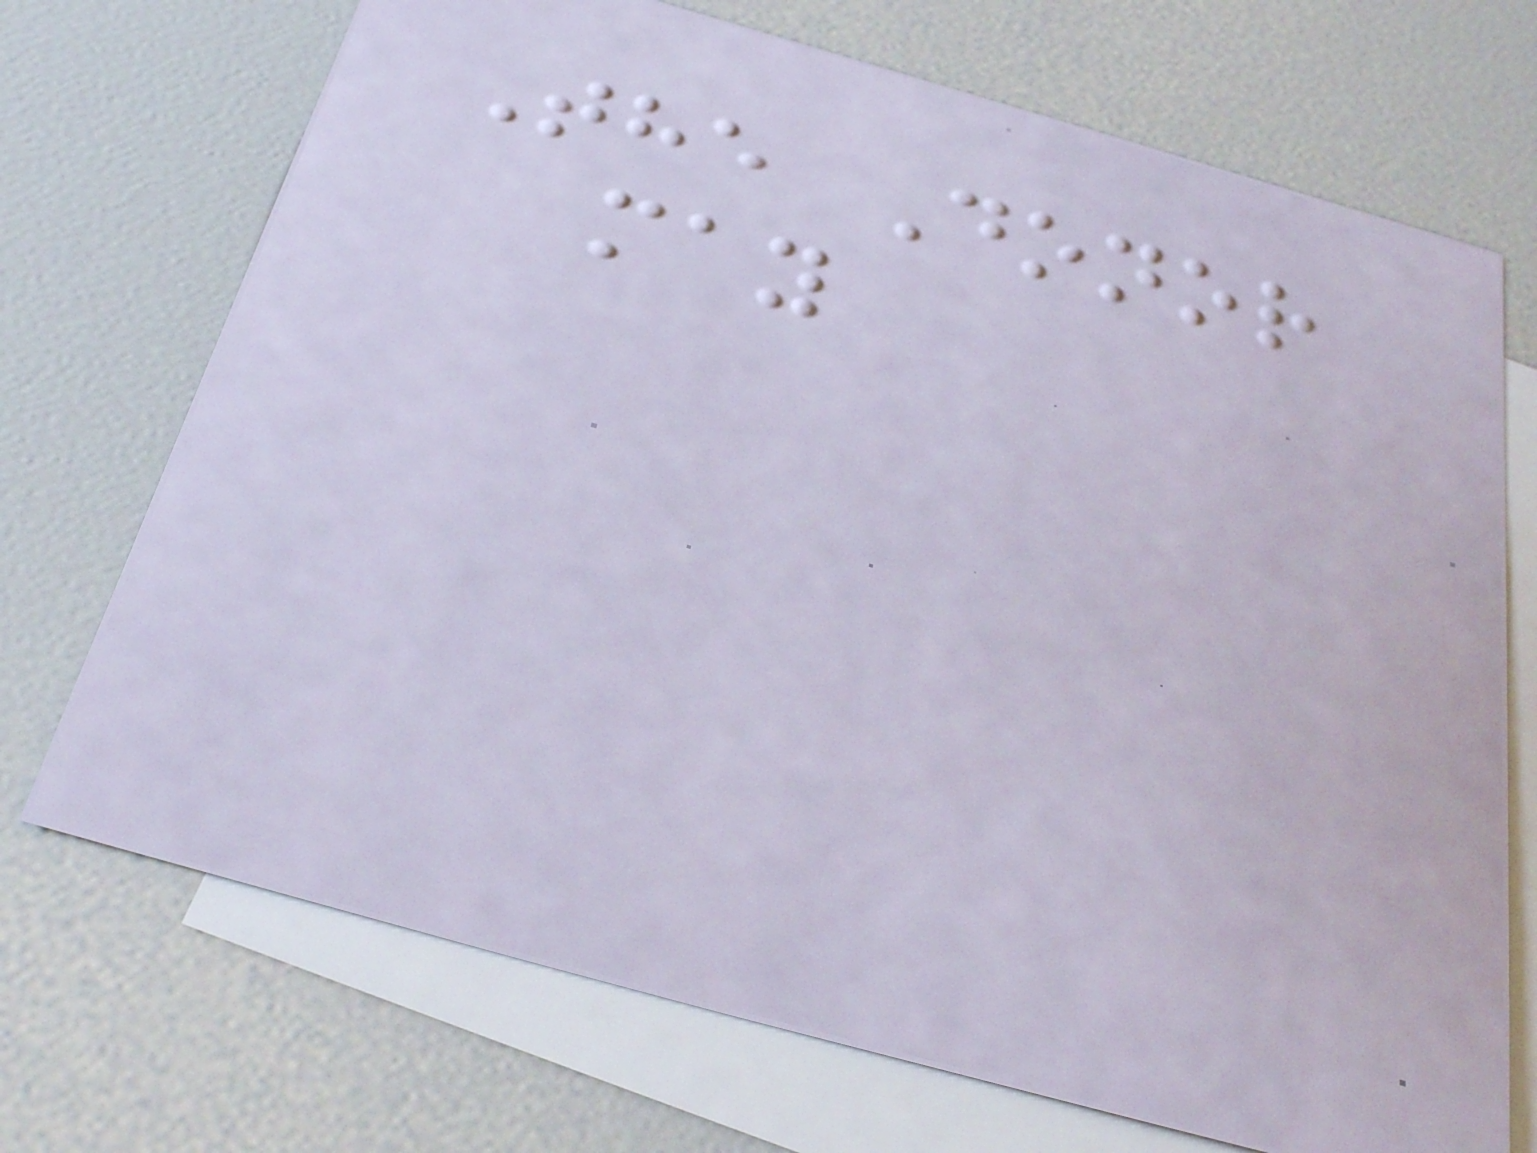The Donor
may
